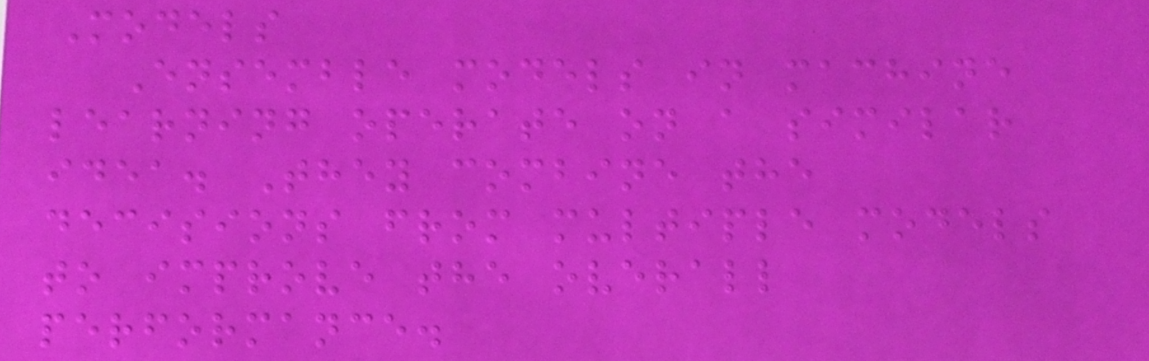Models
Ensemble models in machine
learning operate on a similar
idea. They combine the
decisions from multiple models
to improve the overall
performance.
